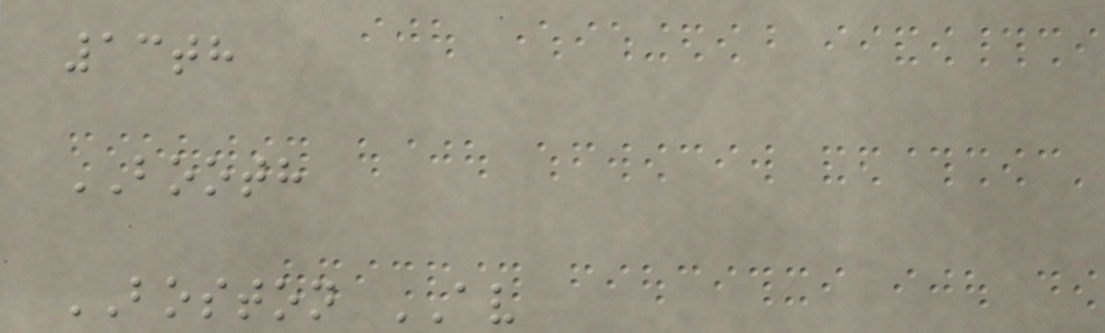13th
BOOTH
BOSTON AV
